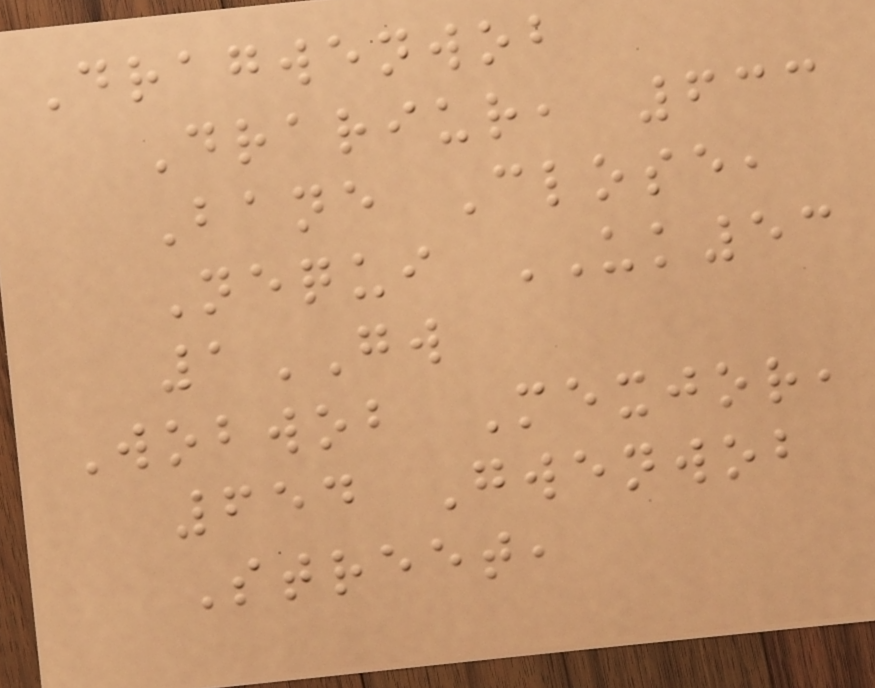Dragwenwob
Drariur, 633
Bane Close,
Nequi UK53
1GW
Wobwob Mexjor,
654 Gwenwob
Street,
